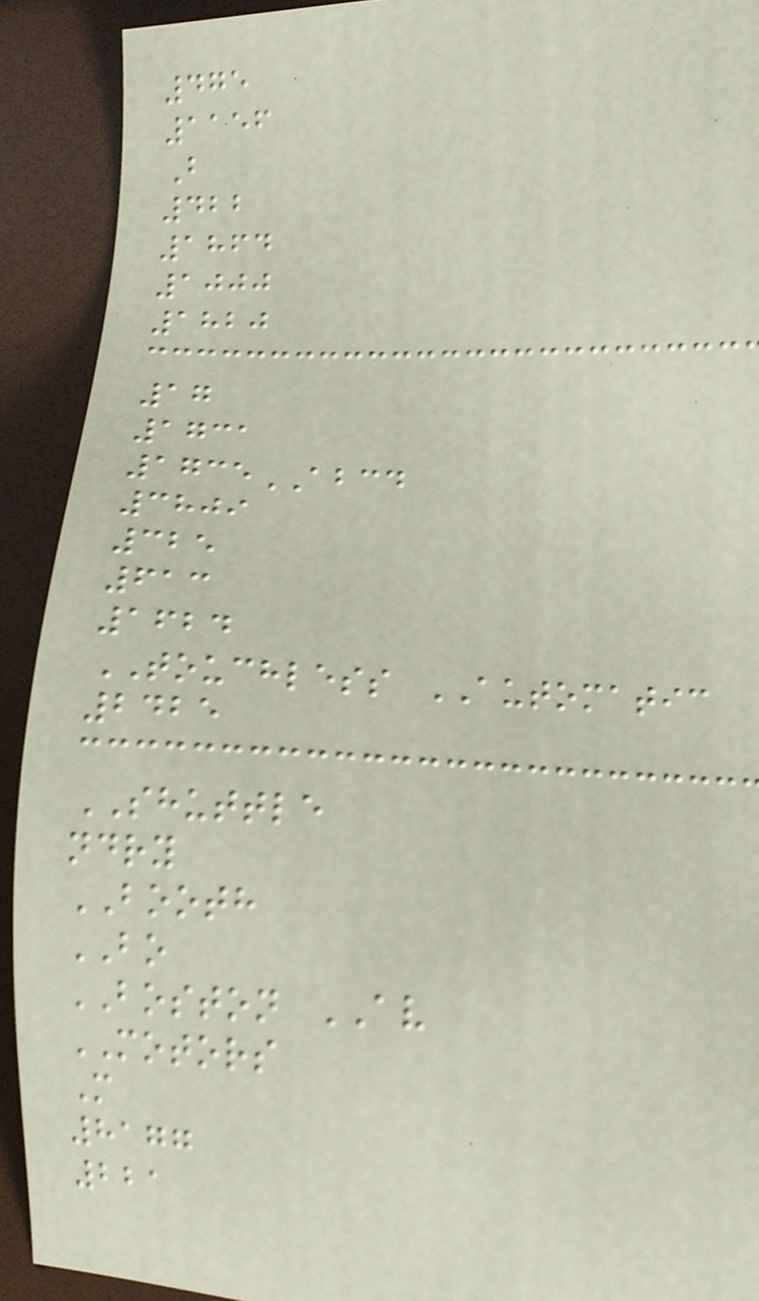475
1156
B
422
1864
1000
1820
17
1731
1735ABCD
3809
325
613
1624
TOUCHLESS AUTOMATIC
2425
SHUTTLE
ndry
BOOTH
BO
BOSTON AV
MOTORS
M
8177
221
